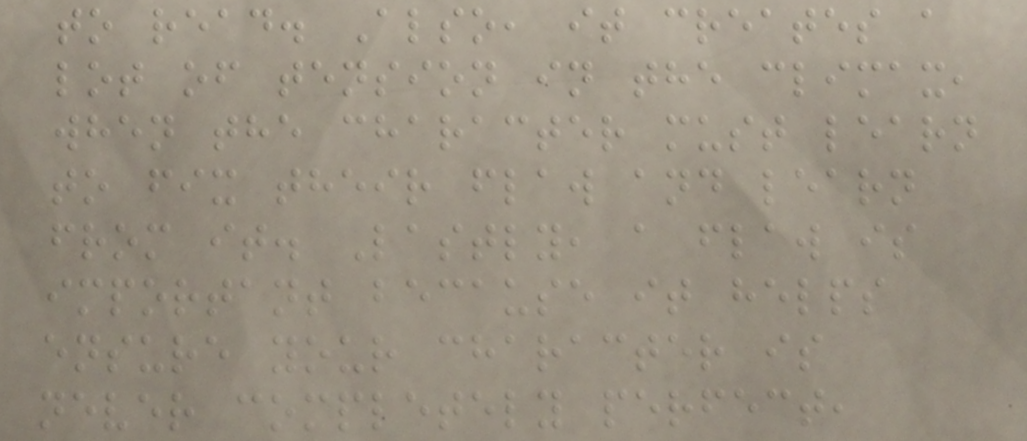to read. Also, it creates a
lot of tension in the climax,
when the character must learn
to fix their flaw and learn
from it. Lastly, a flaw is
important because it helps
ensure your character is
never completely perfect,
